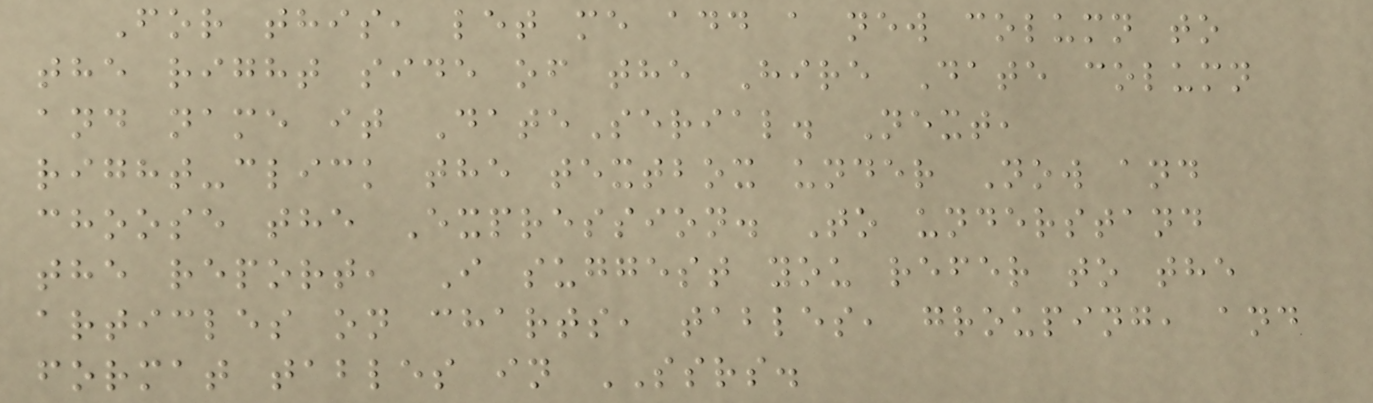For this, let me add a new column to
the right side of the Hire Date column
and name it DateSerial. Next,
right-click the textbox under Now and
choose the Expression. To understand
the report, I suggest you refer to the
articles on charts, tables, grouping, and
format tables in SSRS.
